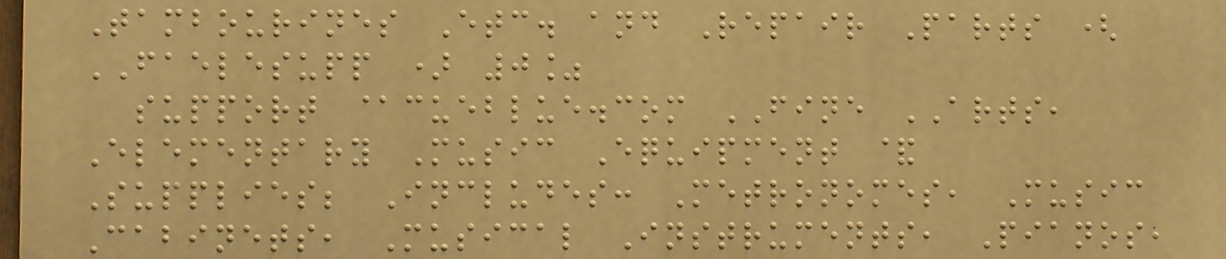Tambourines Etc. and Repair Parts (
FAELESUPP ) 0%
support @cueblue.com FINE ARTS,
Elementary Music Equipment &
Supplies; Includes: Metronomes, Music
Cabinets, Musical Instruments, Pianos,
